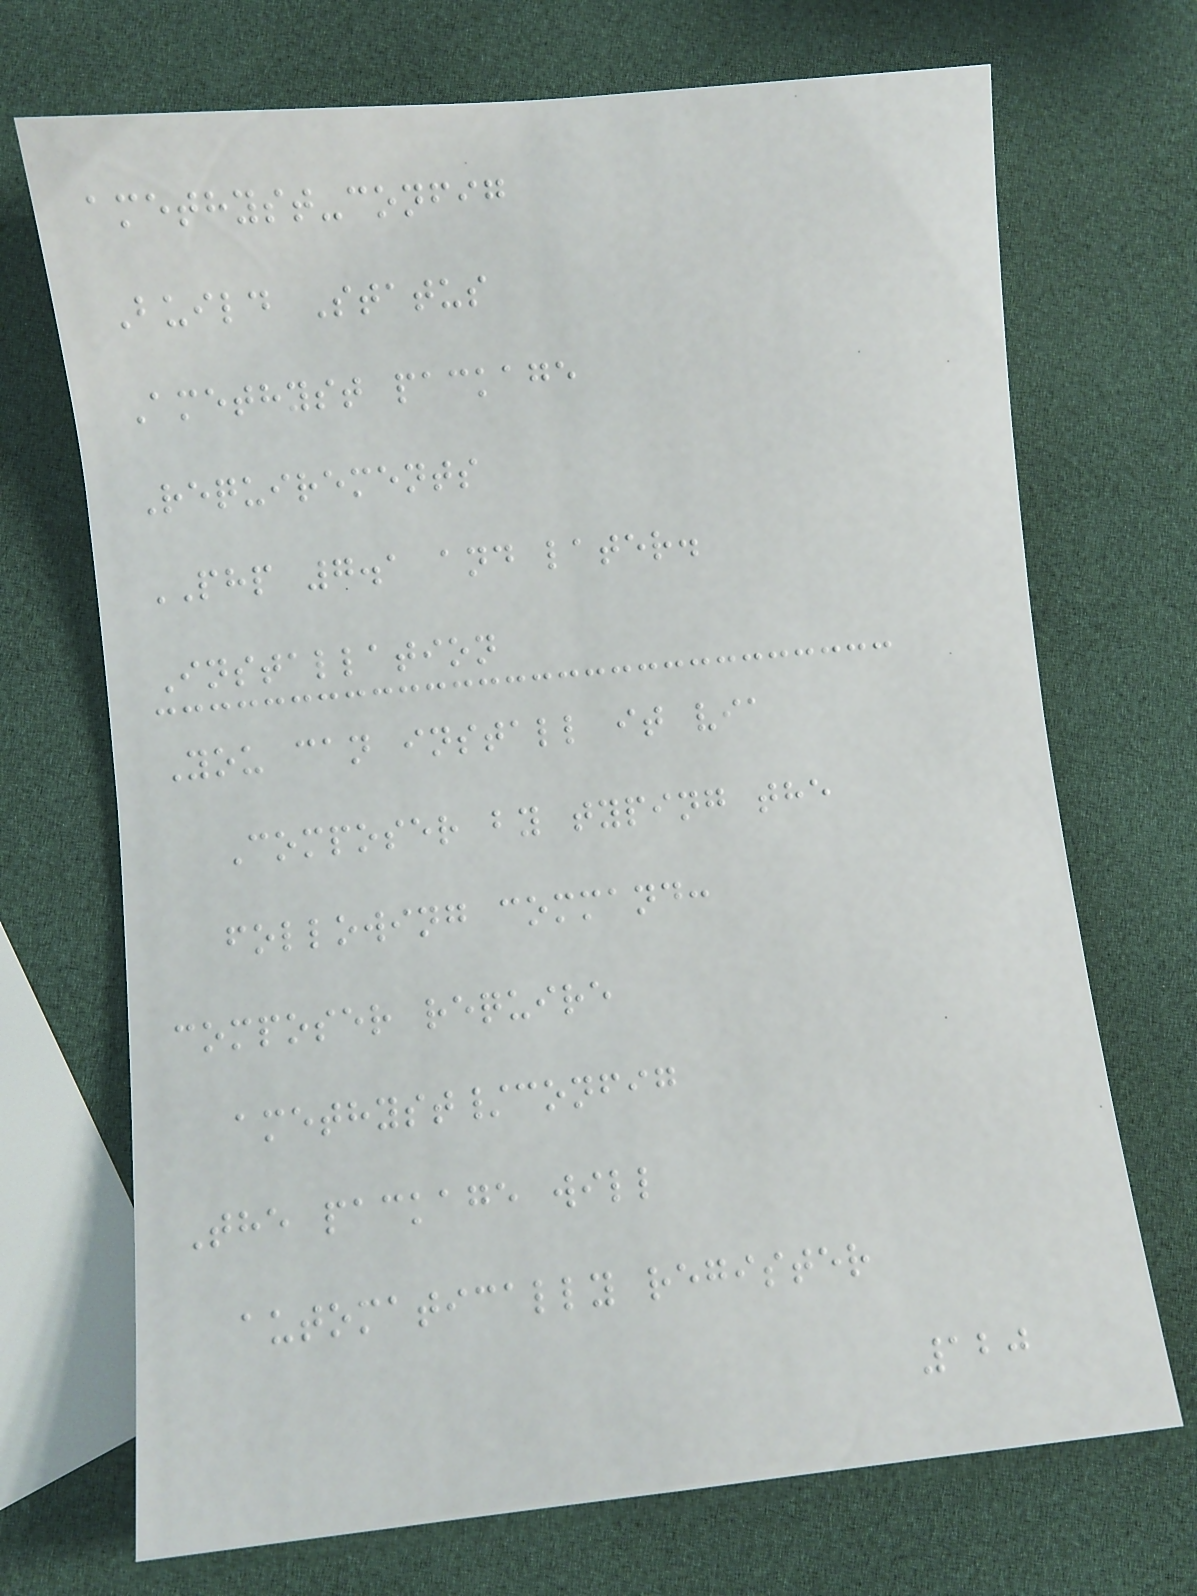amethyst-config
Build Status
Amethyst package
Requirements
PHP 7.1 and later.
Installation
You can install it via
Composer by typing the
following command:
composer require
amethyst/config
The package will
automatically register
120
